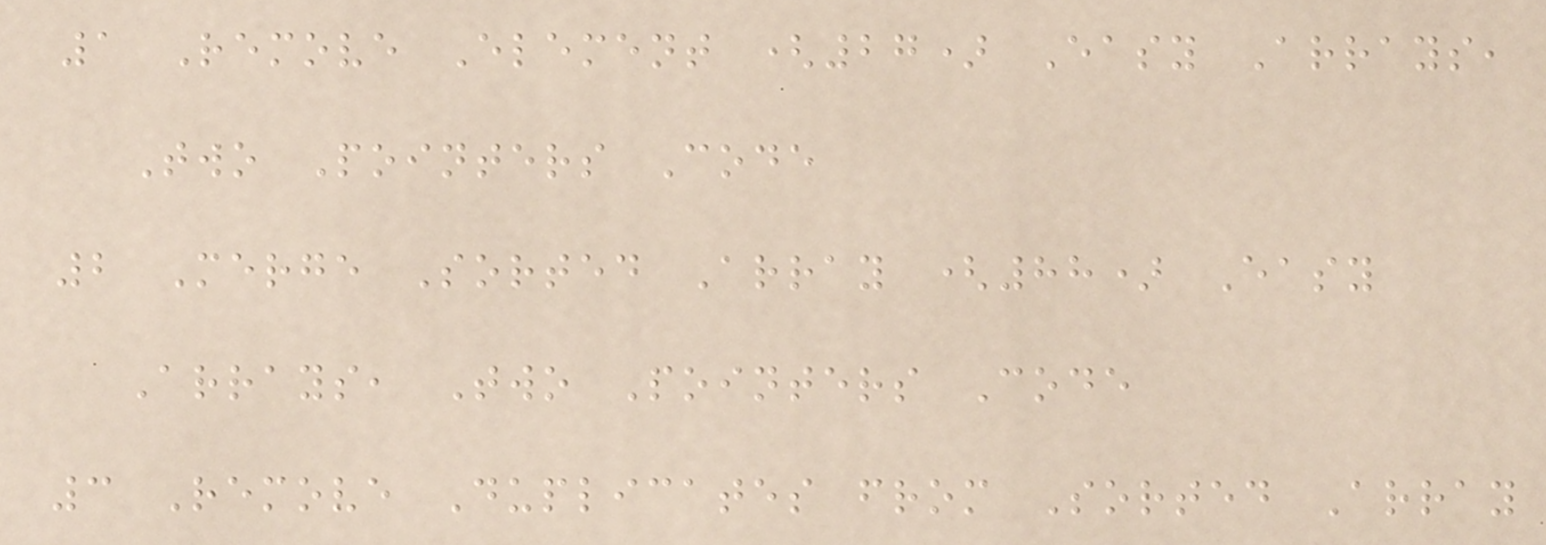1 Remove Element (27) Easy Arrays,
Two Pointers Code
2 Merge Sorted Array (88) Easy
Arrays, Two Pointers Code
3 Remove Duplicates from Sorted Array
